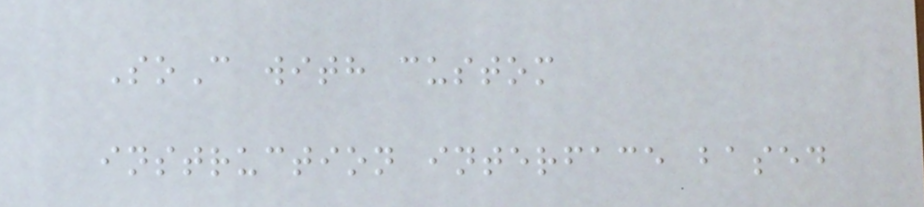SoC with custom
instruction interface based
